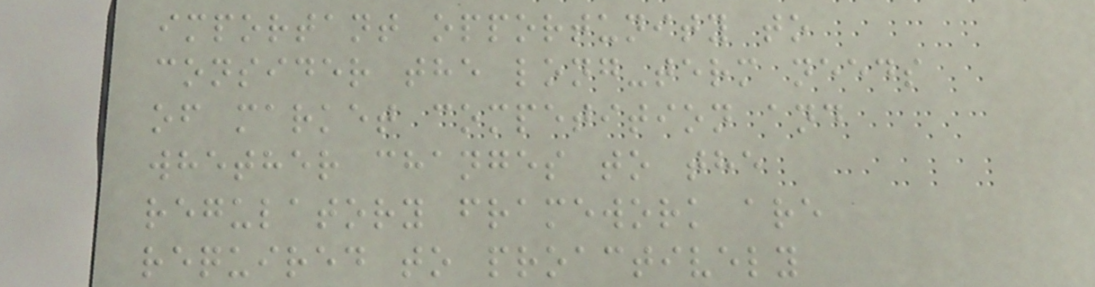important opportunity to
consider the long-term needs
of market competition and
whether changes to the
regulatory framework are
required to proactively
